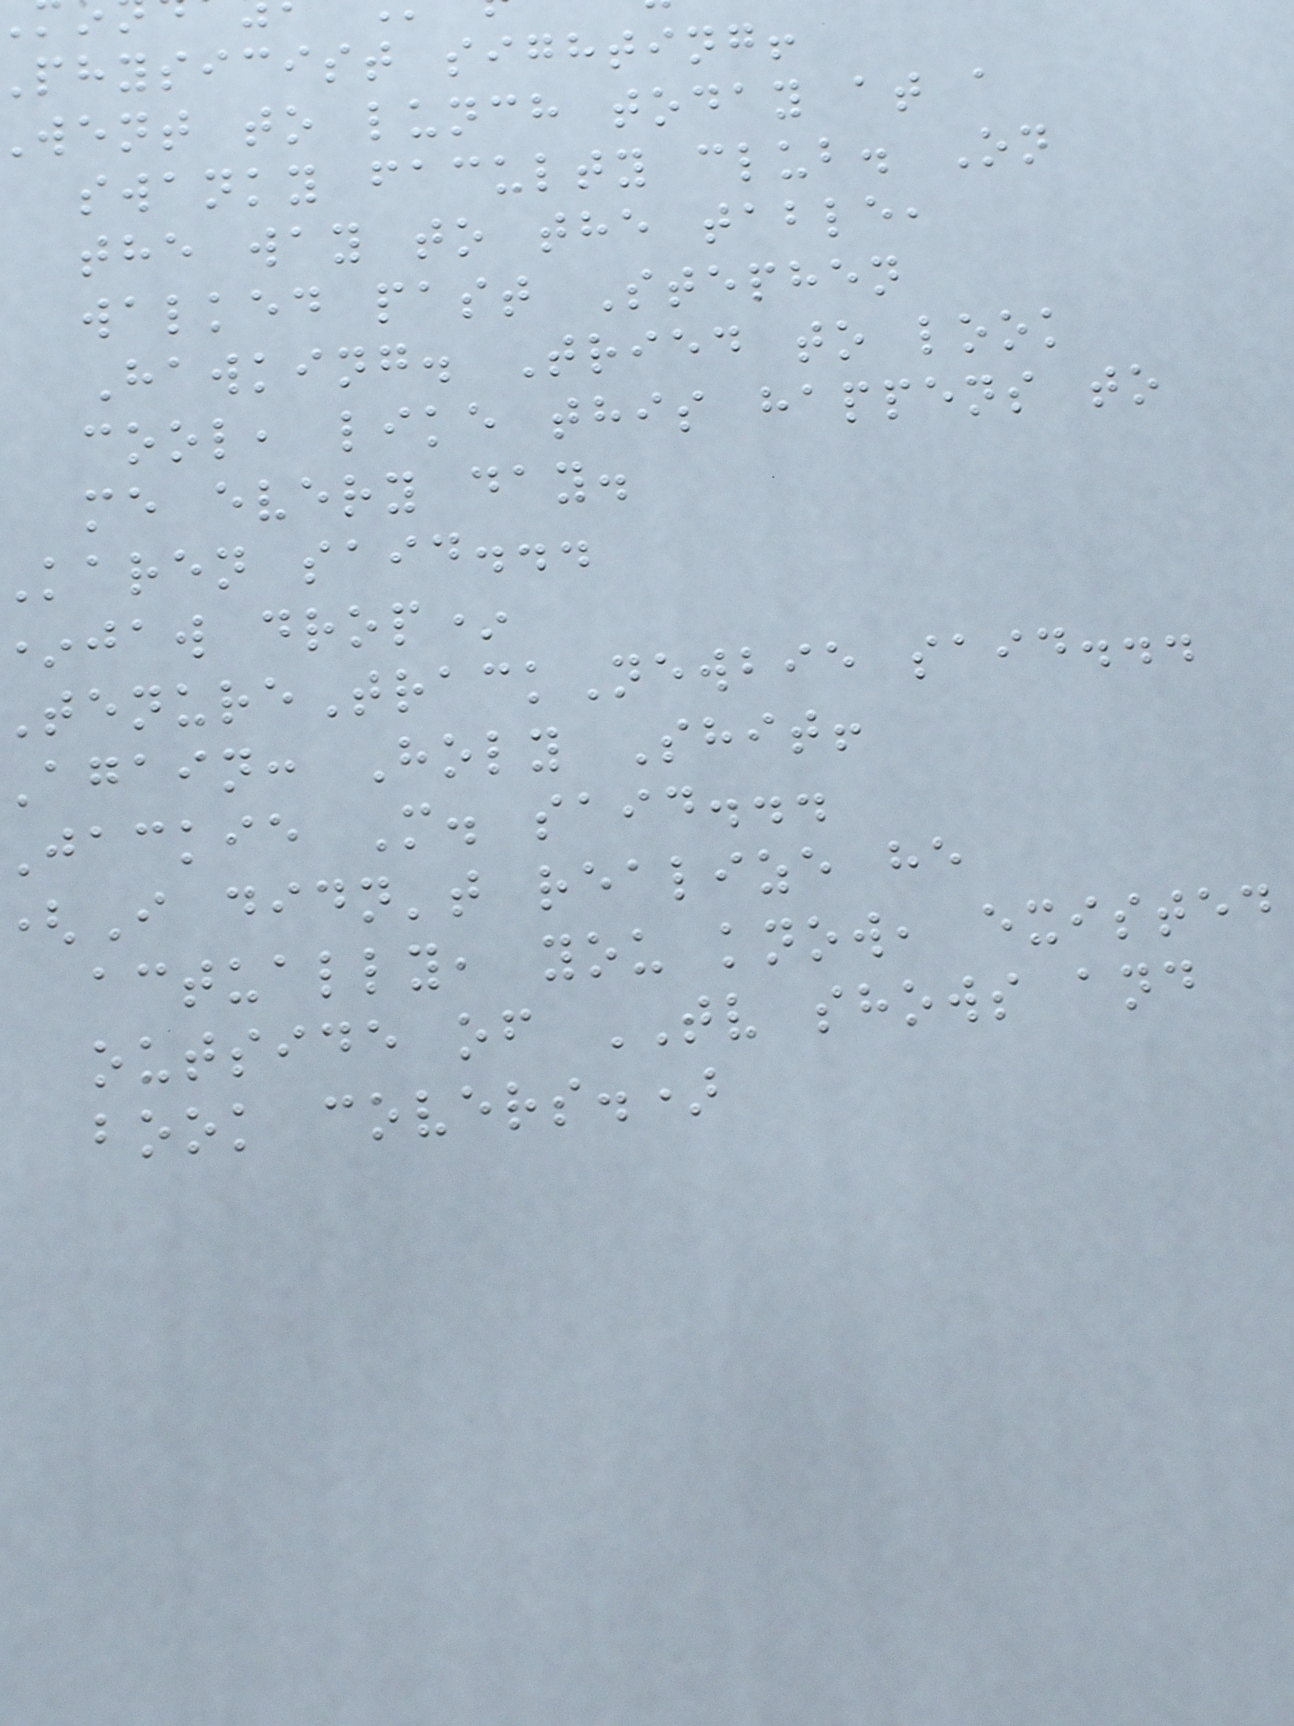physicist sighting!
went to lunch today at a
swanky faculty club. On
the way to the table,
walked past Stephen
Hawking. Tried to look
cool, like this happens to
me every day.
karen said...
jaw drop*
enureTrackNewbie said...
again: Holy Shit!
jackie M. said...
I didn't realize he
actually, you know, existed
outside of TV shows and
book covers.)
